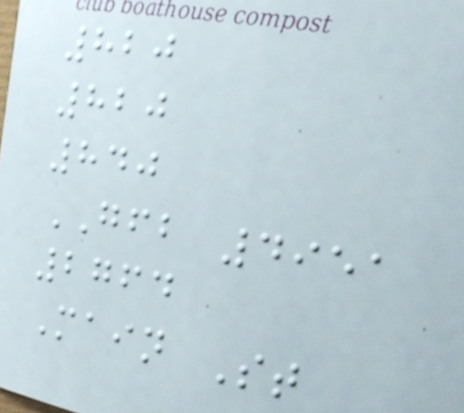820
820
840
GFB 4951
2764
Main St
